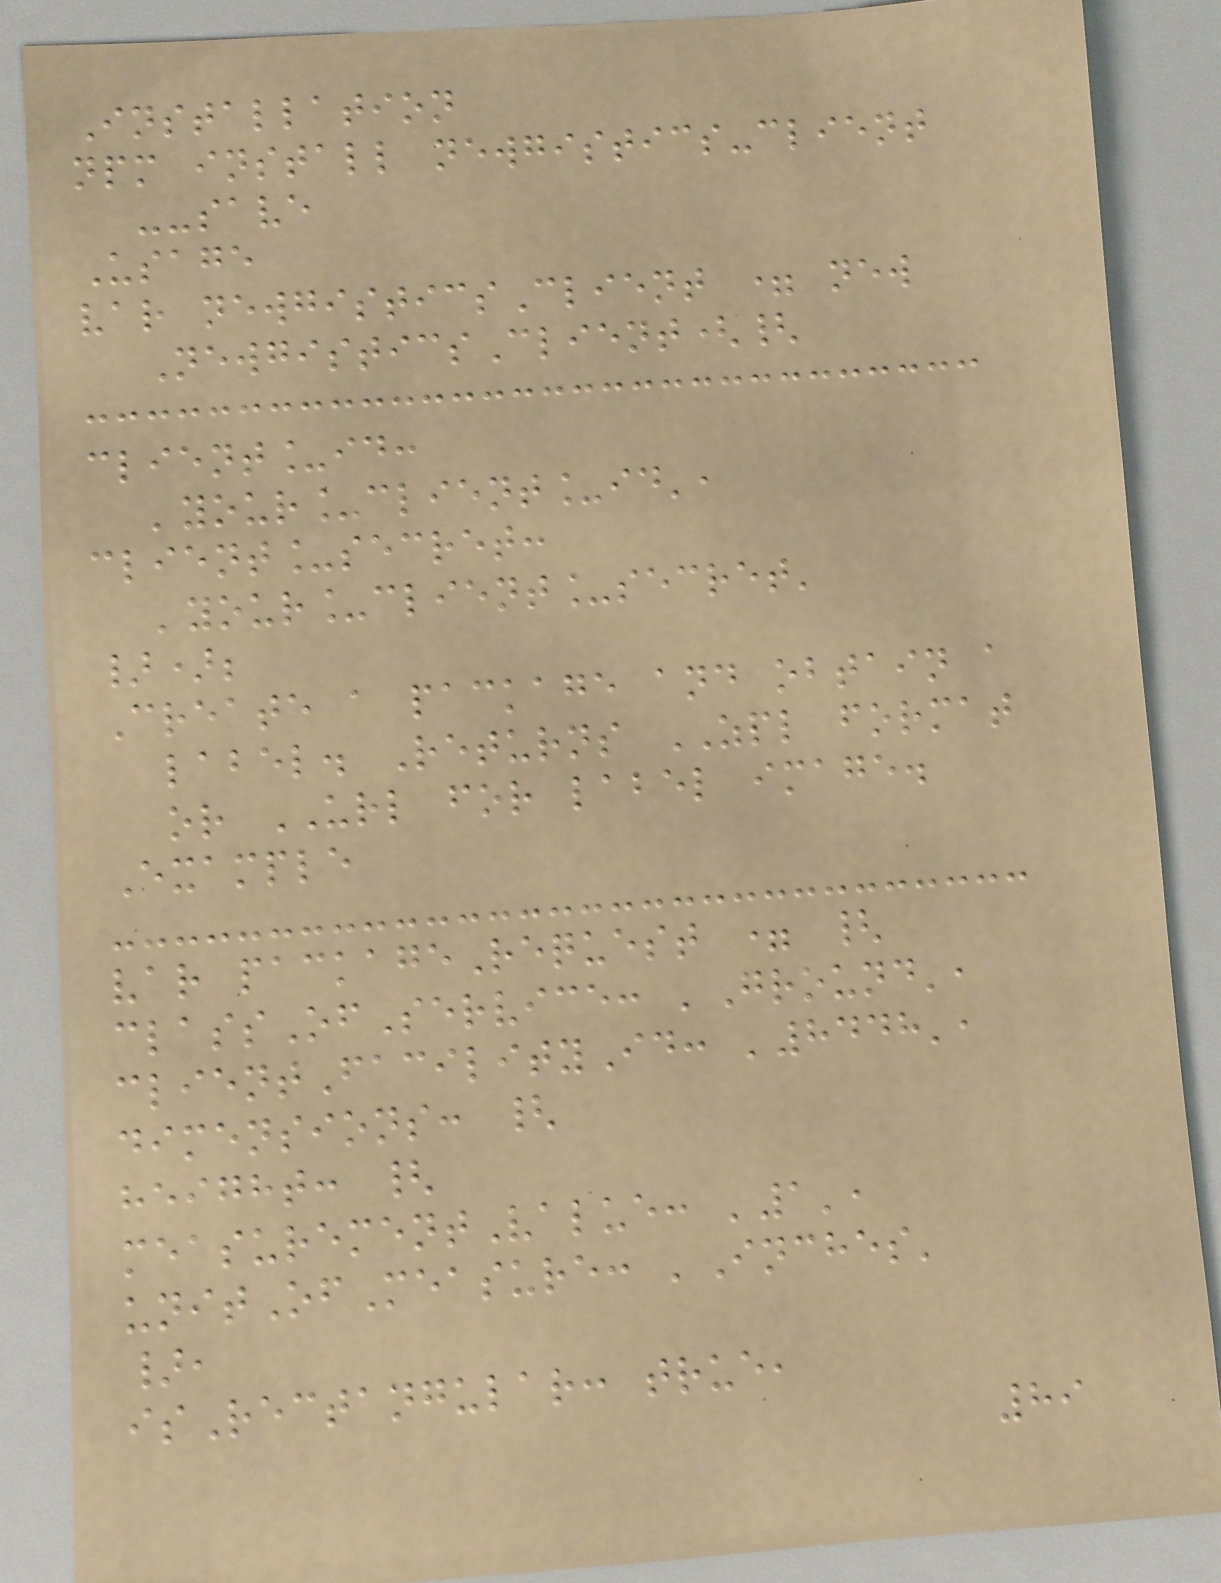Installation
npm install newgistics-client
--save
Usage
var newgisticsClient = new
NewgisticsClient({
client_id:
'your_client_id',
client_secret:
'your_client_secret'
});
Create a package and obtain a
label. Returns ZPL format
or URL for label image.
Example
var packageRequest = {
classOfService: 'Ground',
clientFacilityId: '8448',
dimensions: {
height: {
measurementValue: '1',
unitOfMeasure: 'Inches'
},
isRectangular: true,
89
